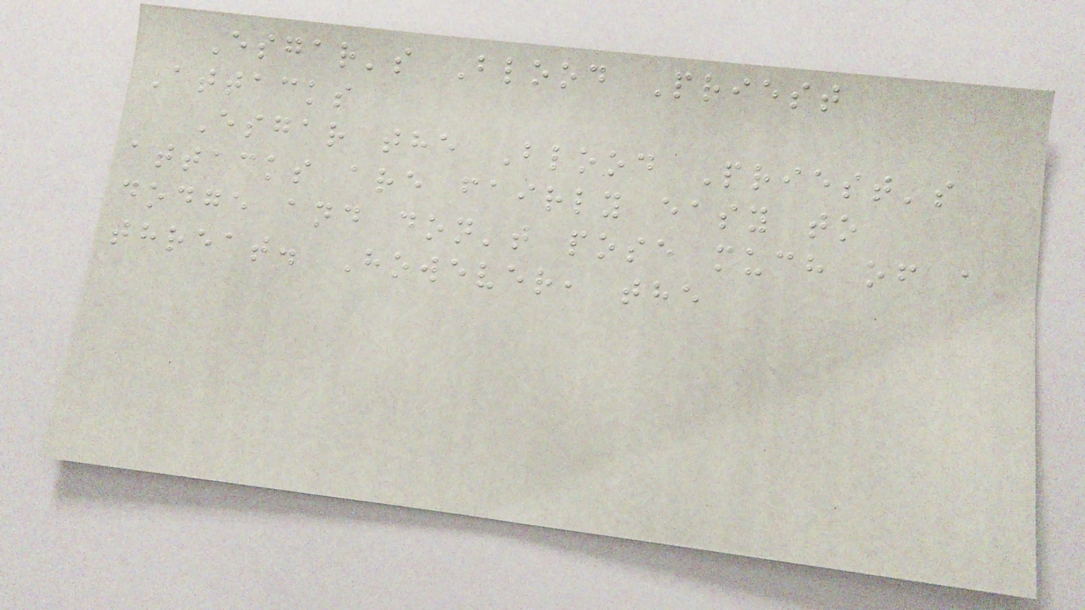Esgar's Blood Priest
Attacks
Esgar the Blood Priest's
attacks are fairly easy to
dodge and don't pose much of a
threat. However, the
